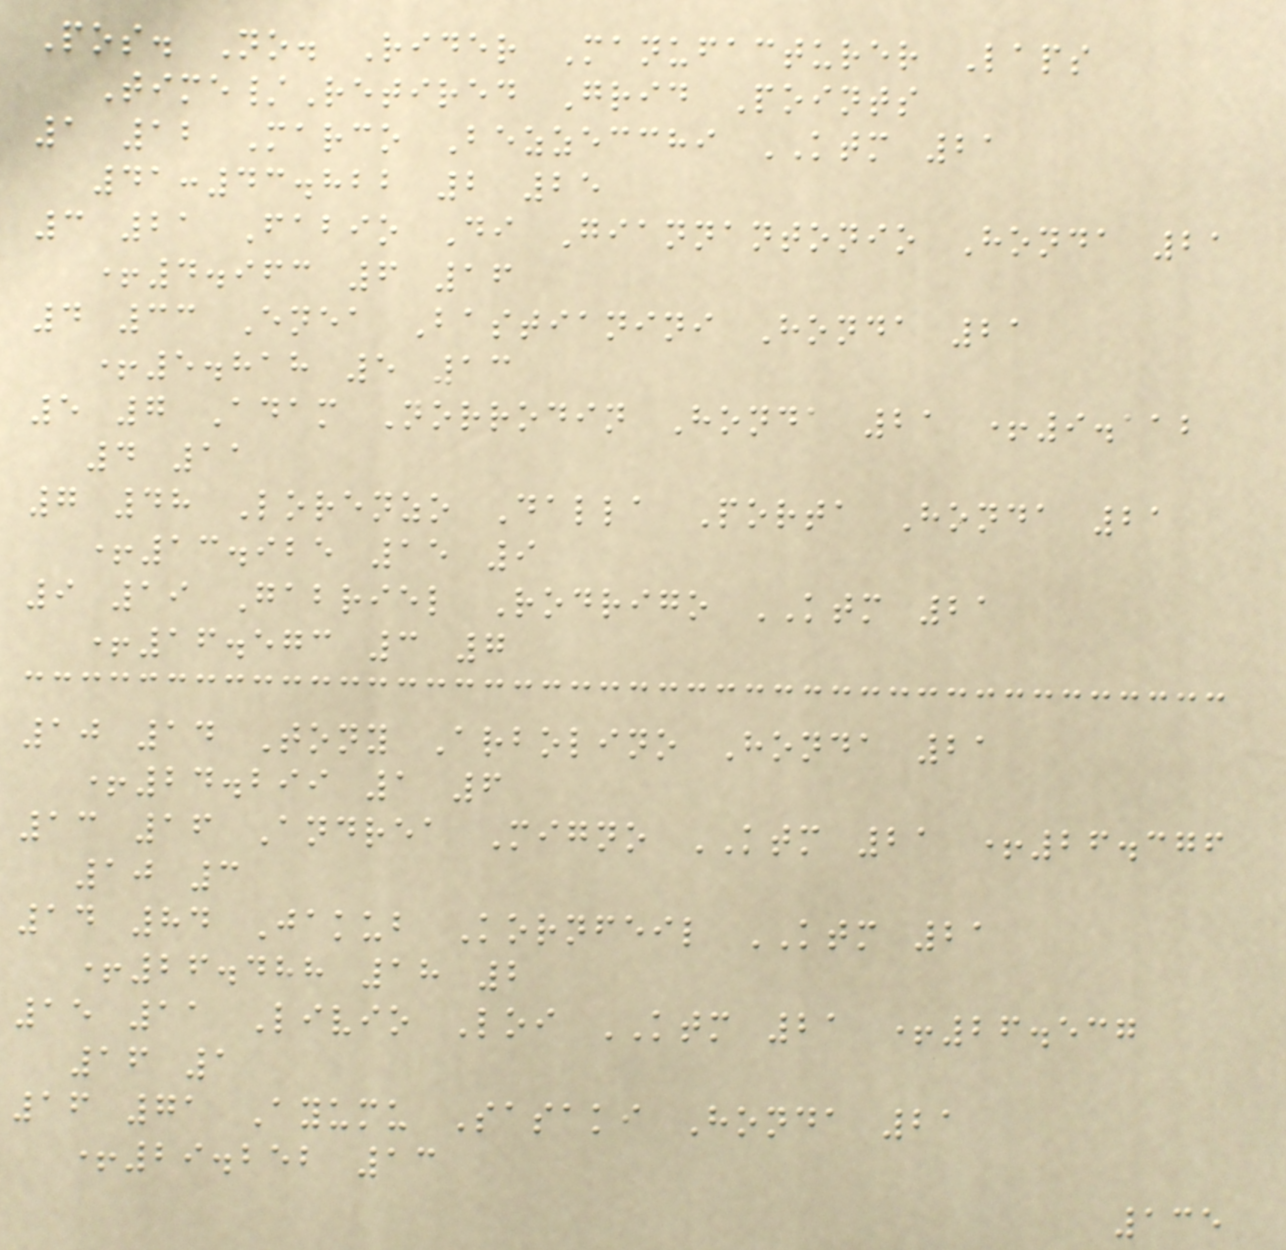Pos. No. Rider Manufacturer Laps
Time/Retired Grid Points
1 12 Marco Bezzecchi KTM 21
41:43.822 2 25
3 21 Fabio Di Giannantonio Honda 21
+4.963 6 16
4 33 Enea Bastianini Honda 21
+5.818 5 13
5 7 Adam Norrodin Honda 21 +9.112
4 11
7 48 Lorenzo Dalla Porta Honda 21
+13.925 15 9
9 19 Gabriel Rodrigo KTM 21
+16.573 3 7
10 14 Tony Arbolino Honda 21
+24.299 1 6
13 16 Andrea Migno KTM 21 +26.376
10 3
14 84 Jakub Kornfeil KTM 21
+26.488 18 2
15 11 Livio Loi KTM 21 +26.537
16 1
16 71 Ayumu Sasaki Honda 21
+29.252 13
135
